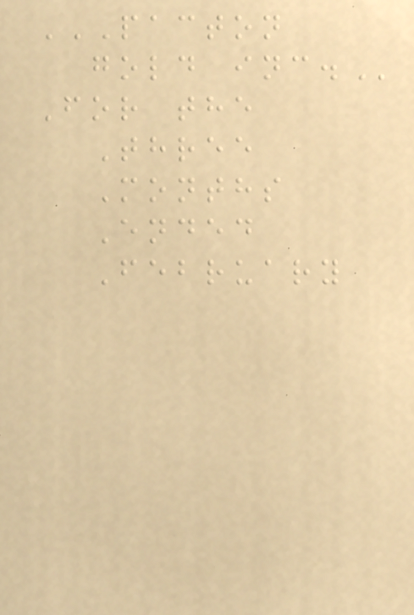PACTON
GOLD INC.
For the
Three
Months
Ended
February
